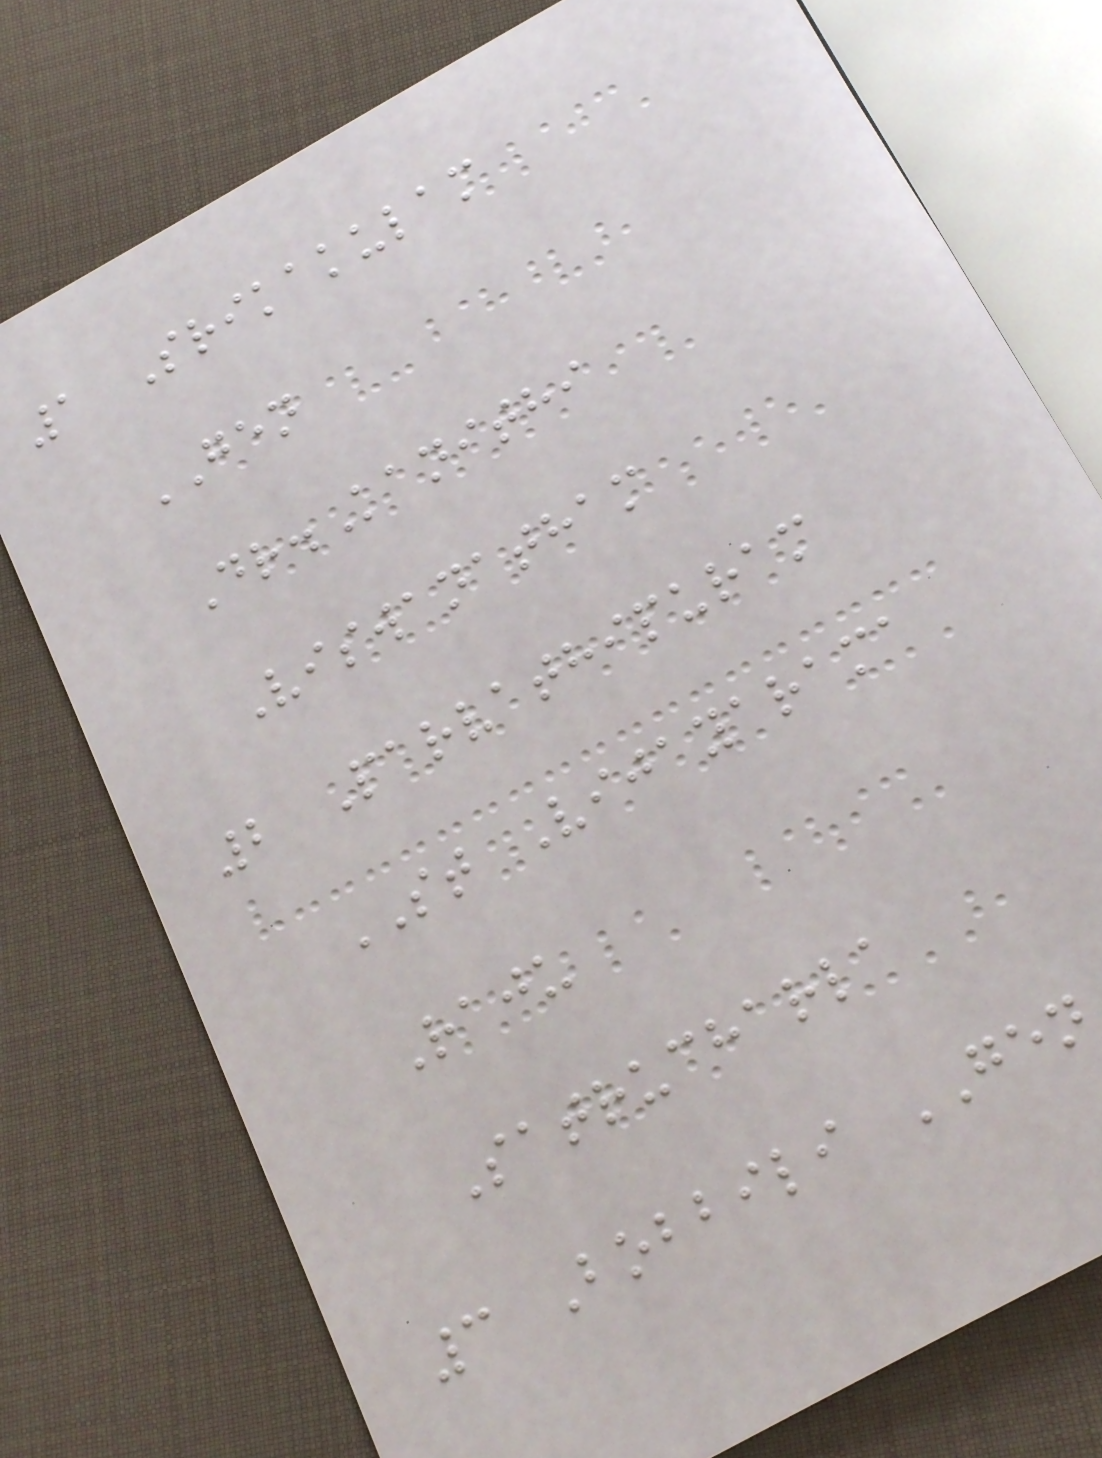1 Srikakulam
GEN
Dr.Kanithi
Viswanatham
2 Parvathipuram
ST Vijayarama
Raju
Satrucharla
3 Bobbili GEN
